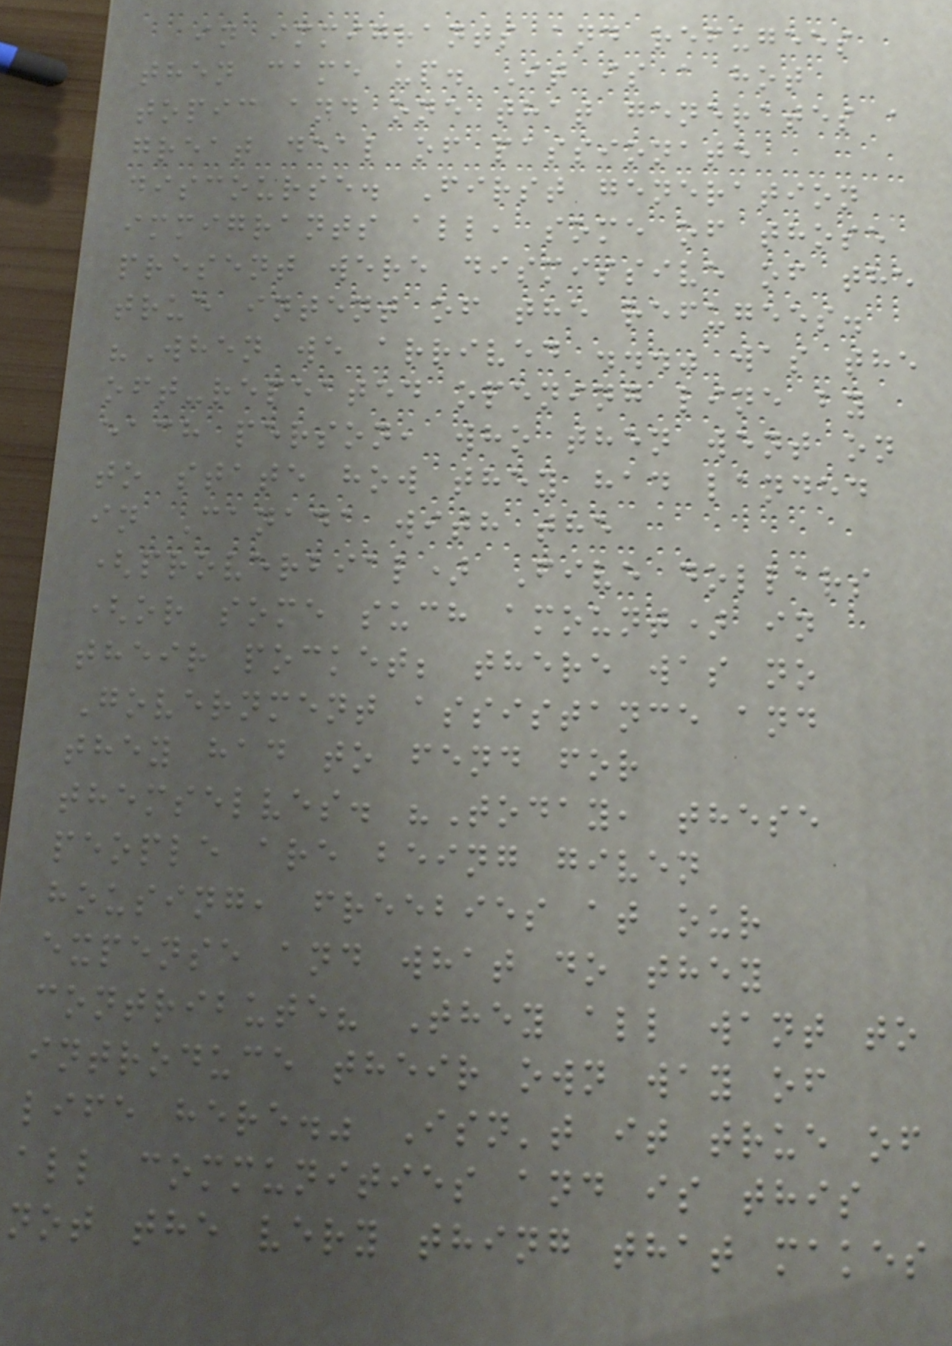in immigrants and refugees
then came up. It is a hot
topic and one that generates a
great deal of passionate
discourse. First generation
immigrants all, some of those
present were dismissive of the
true intent of the refugees.
"When we arrived ..." was the
oft-repeated opening line by
each person, who then went on
to state how they had landed
in Canada with the
(proverbial) Five dollars
(or some such amount) in
their pocket; there was no
Government assistance and
they had to fend for
themselves. "Today, these
people are being given
housing, freebies at our
expense and what do they
contribute? They all want to
introduce their own way of
life here." Isn't it true of
all communities and is this
not the very thing that makes
